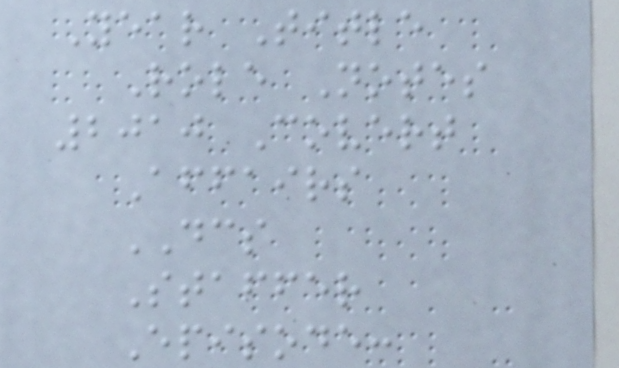Year Title
Role Notes
2010 Covert
Affairs
DCS
Staffer
Episode:
